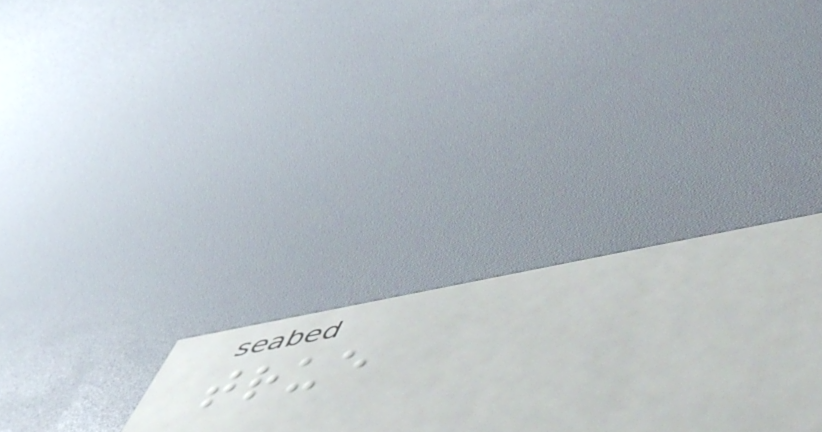true
